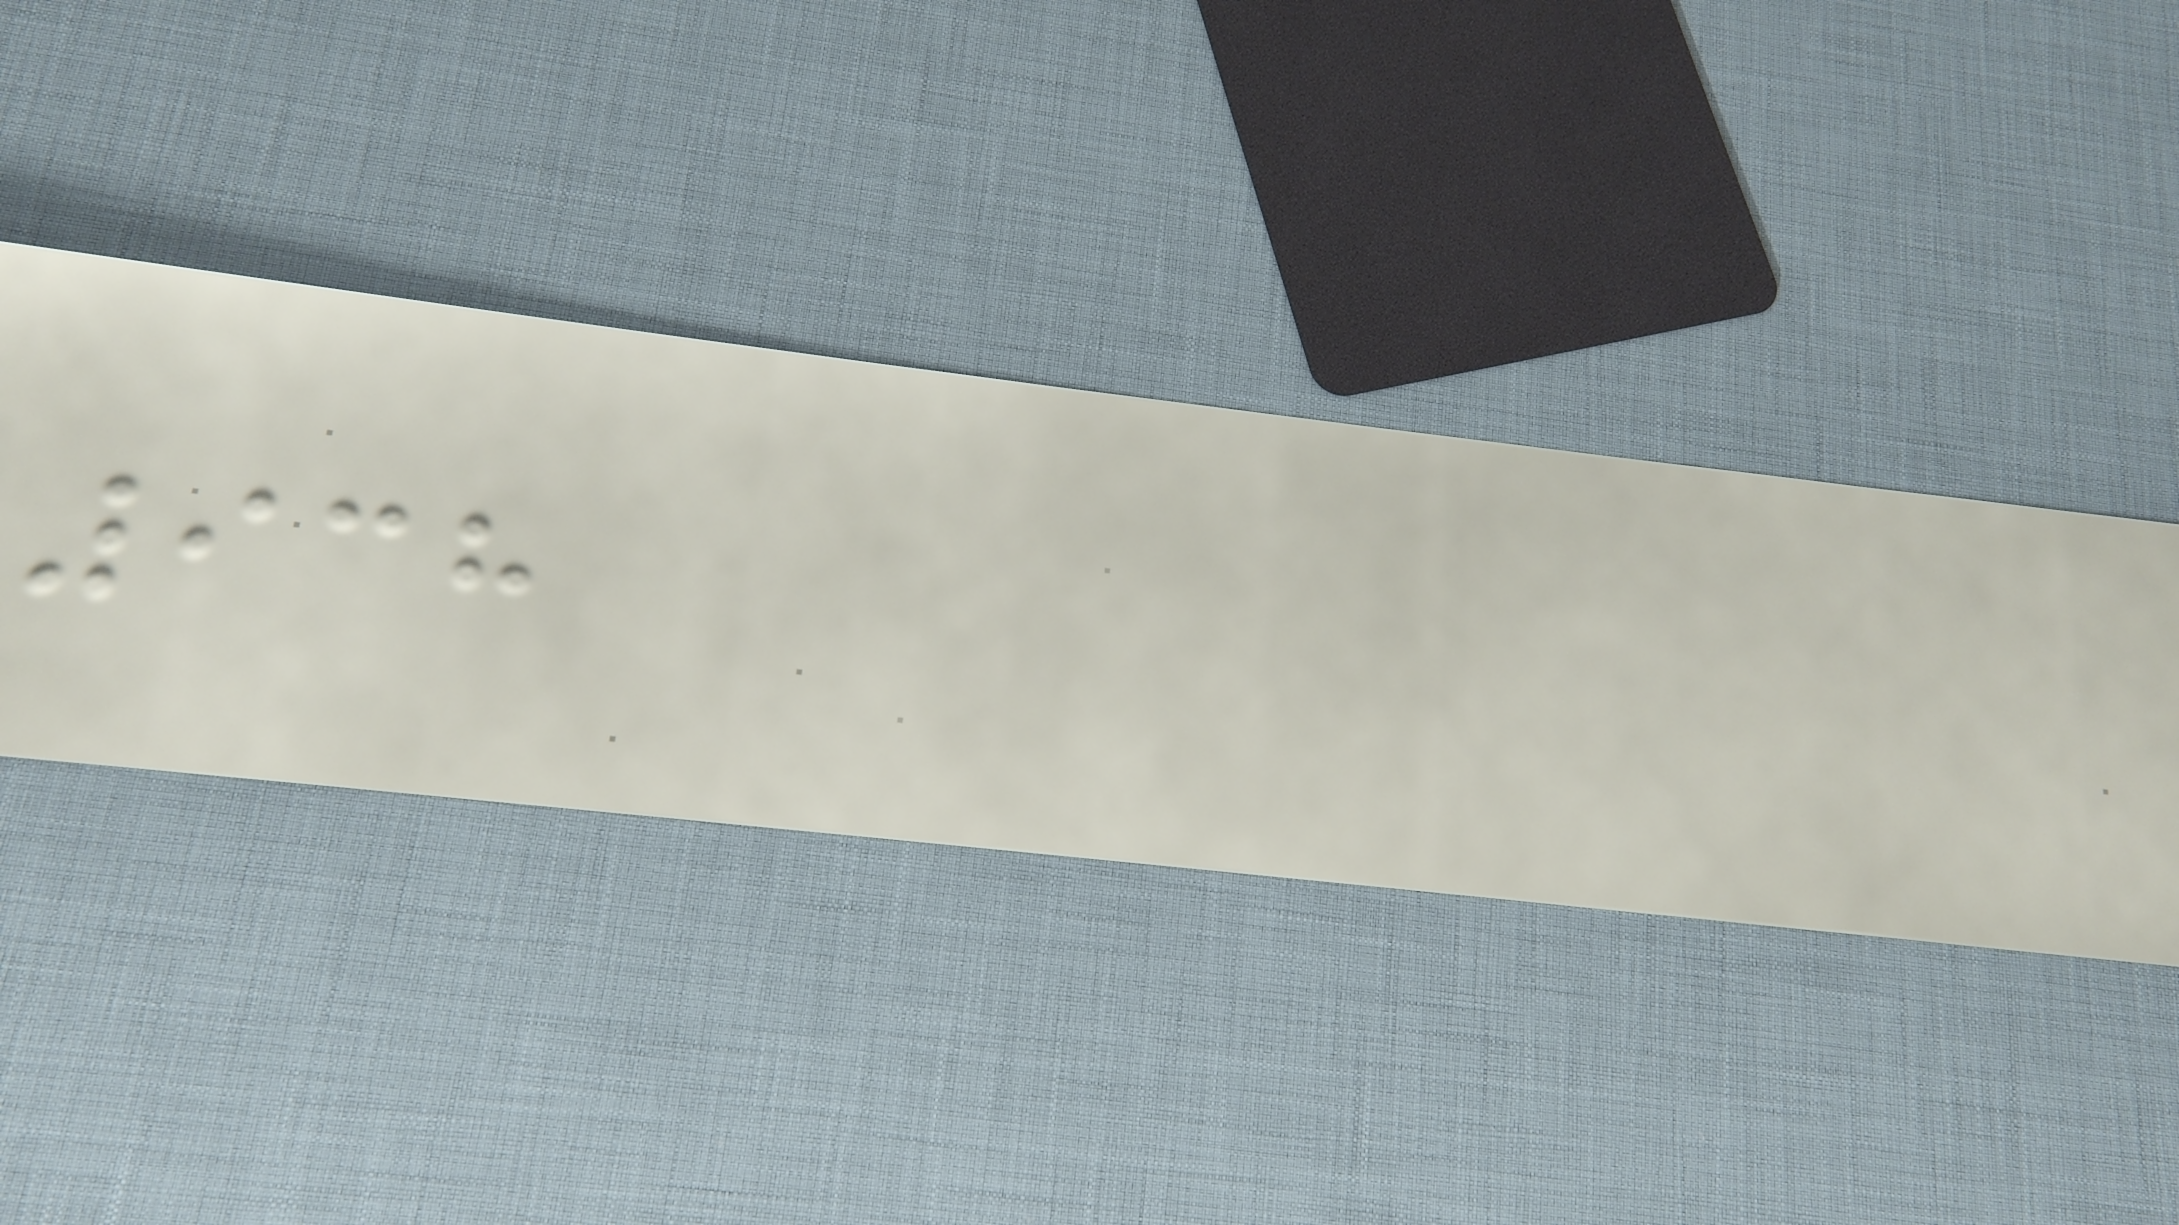938
